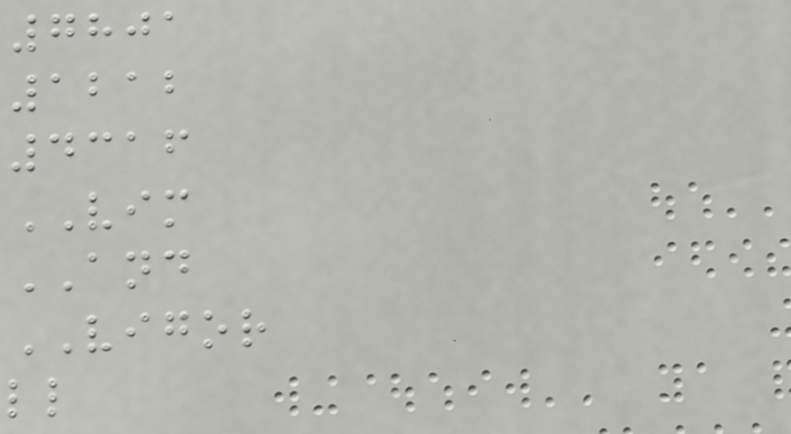7801
1212
4316
VIM
AND
VIGOR
ll
